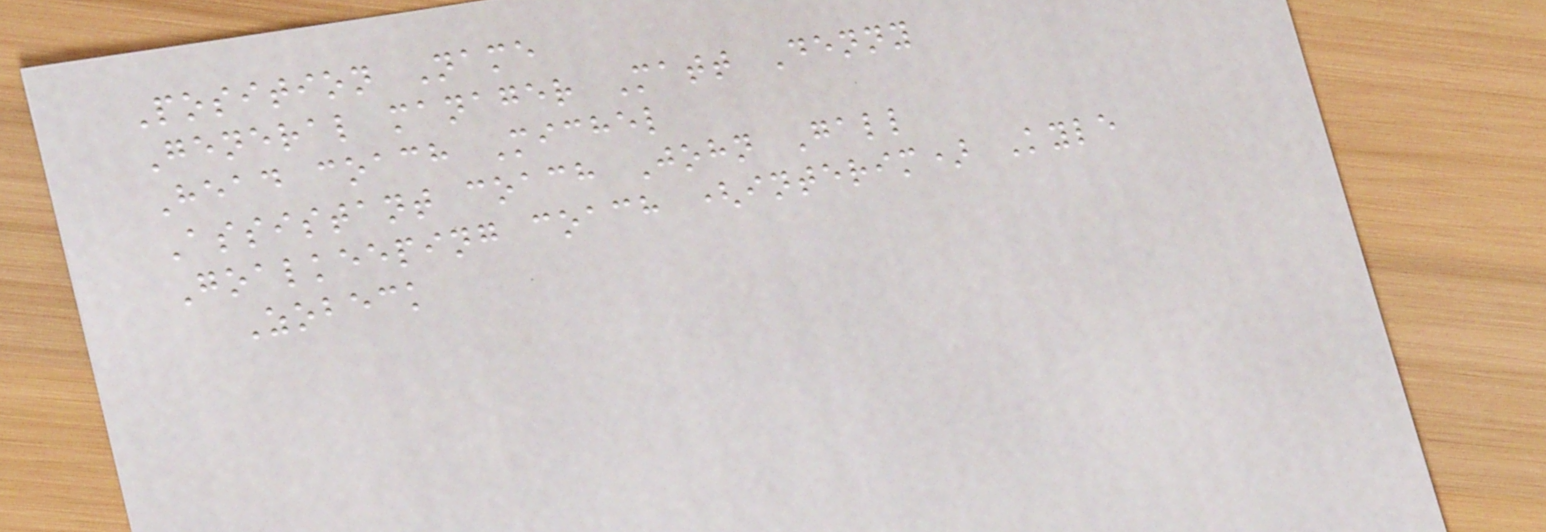Position Name
General manager Matt Denny
Head coach Michel
Assistant coach John Gall
Goalkeeping coach (interim) Kyle
Zobeck
